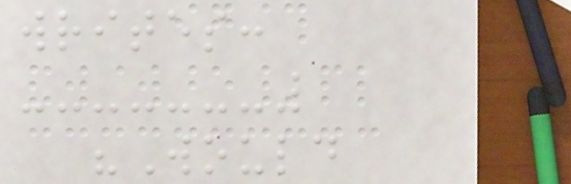writes:
"Would
